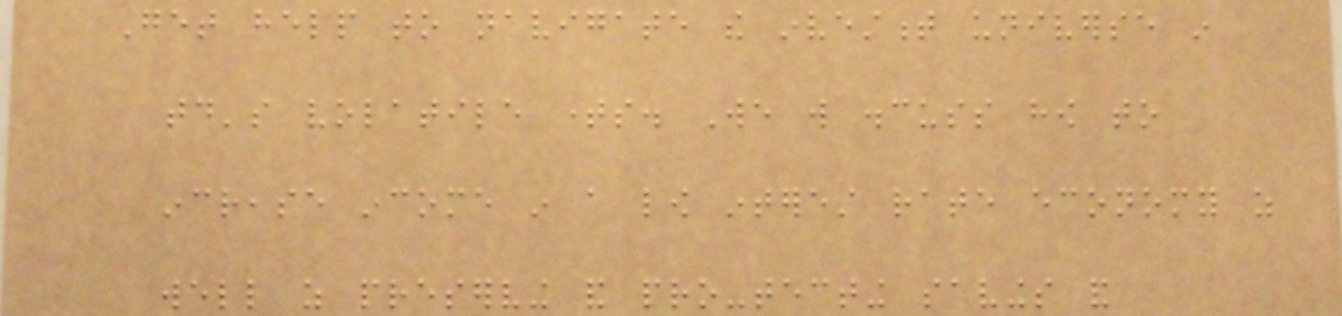Get help to navigate the investment universe in
today's volatile times. We will discuss how to
increase income in a low interest rate economy as
well as preserving and pro-tecting savings and
